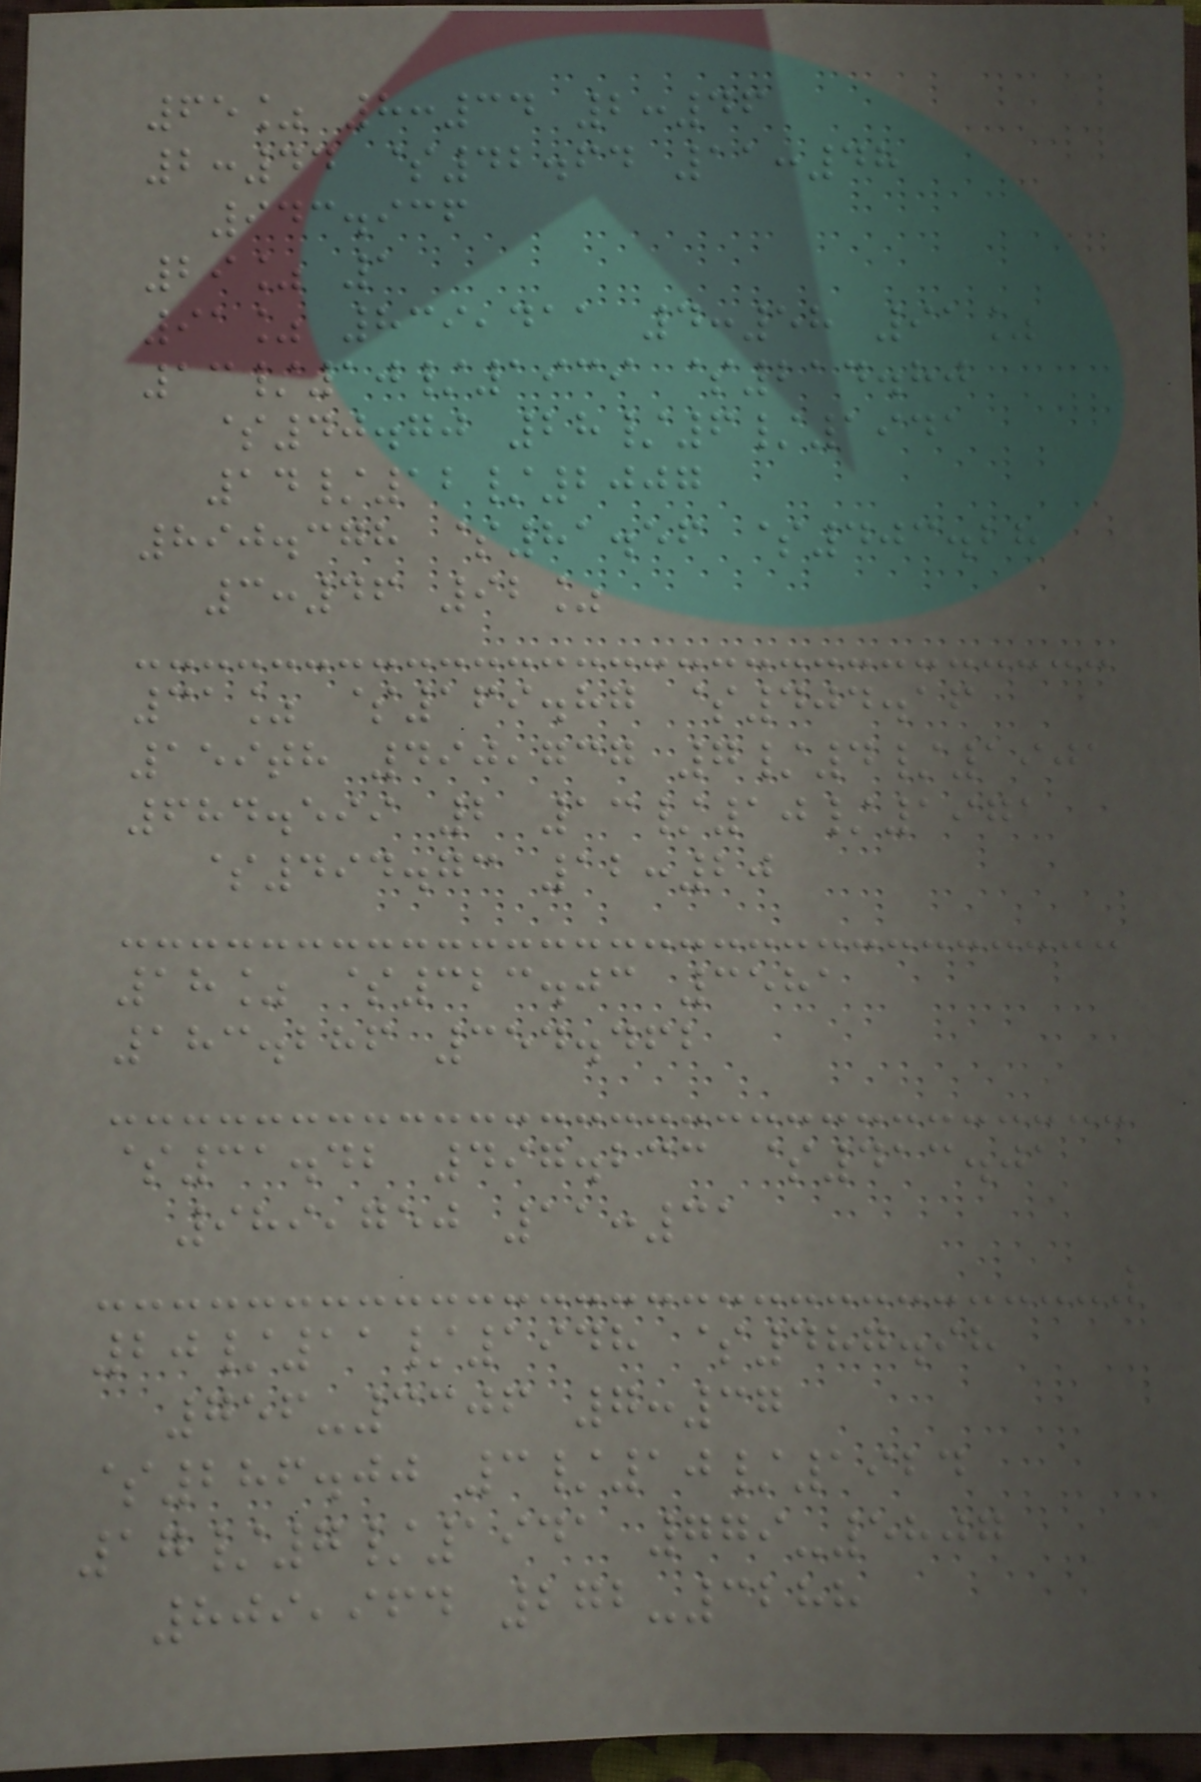65% 8:34 2:46
2:44 $42.64 11:48
943.936
29% 1
91% 839,411 4:58 91%
13/10/1939 $214.80
$40.70 28/6/1941
14/12/2007
890.378 $81.56 $403.28
3:46 92%
31% $169.87 $404.16
159th 490,737 7/4/1901
684.599 2 13/10/1971
$494.73 12:20
18% $323.03 3581
183.286 354.462
$31.42 497.233 $413.01
989,750 11:31
20/11/1948 $487.98
756-3306 7:37
$286.00 3/10/1924
17/7/1941 779-5807
809,964 272-3288
